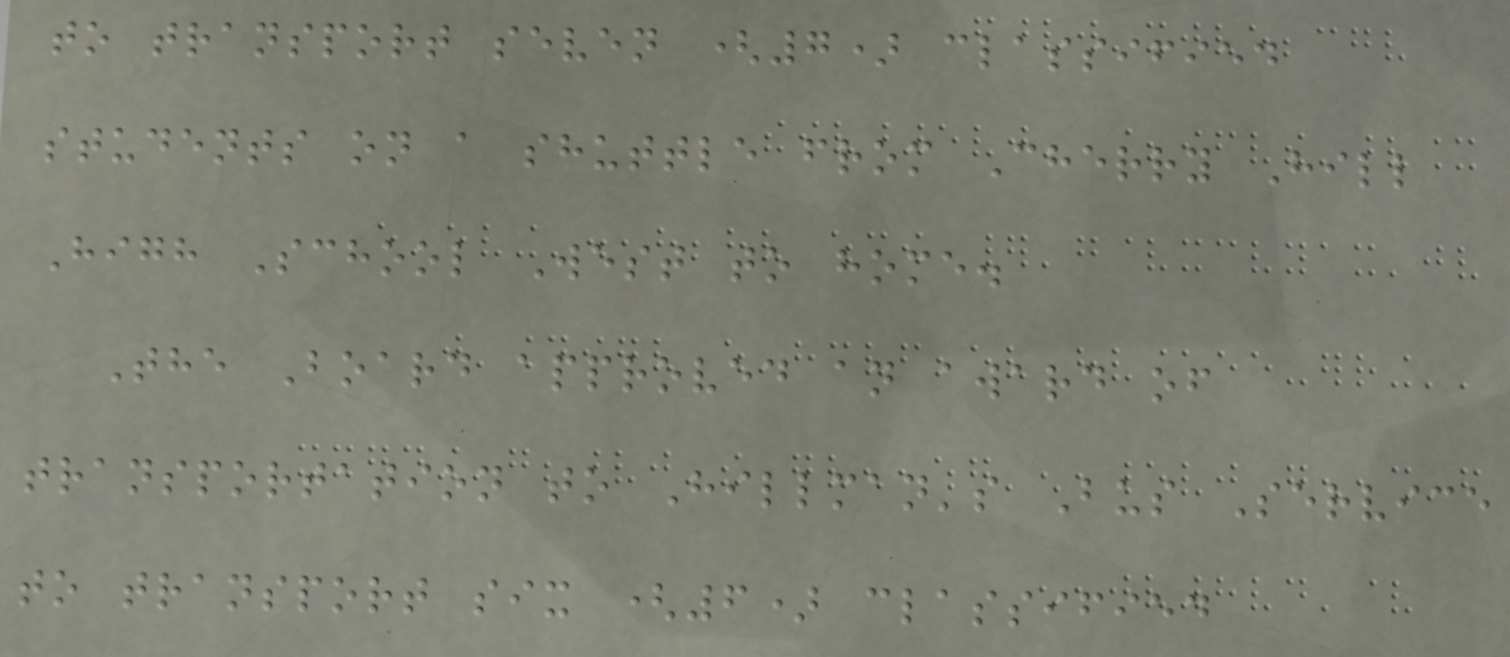to transport seven (7) classified
students on a shuttle from Cherry Hill
High School West to home.
The Board approved an award of
transportation to Hillman's Bus Service
to transport six (6) classified
